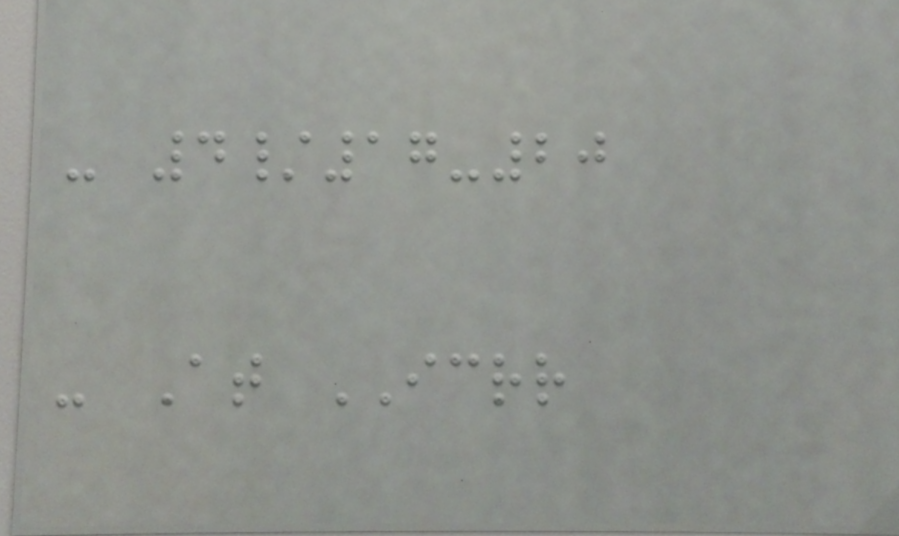- 4/17-20
- At ICRR
